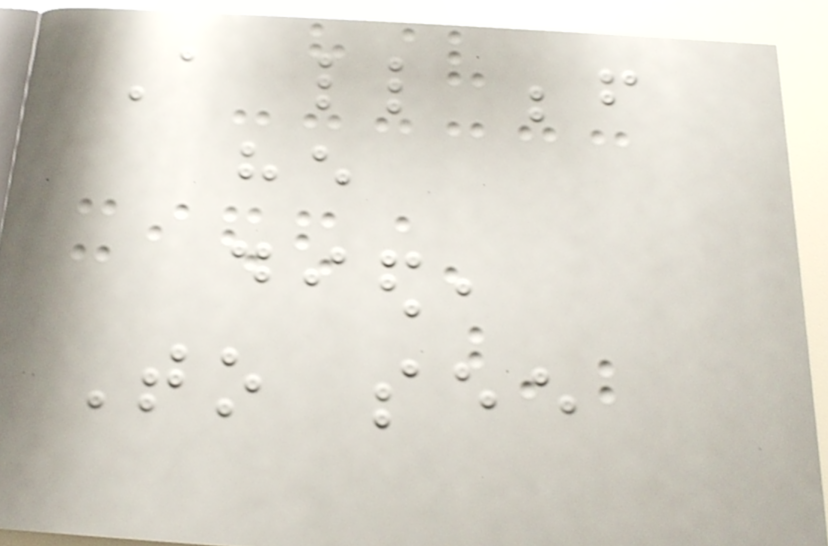A little before
he
died,
To see
